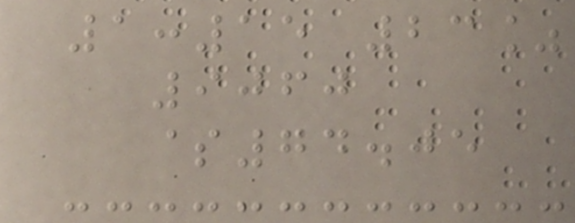1:15 23%
9060
$74.05
